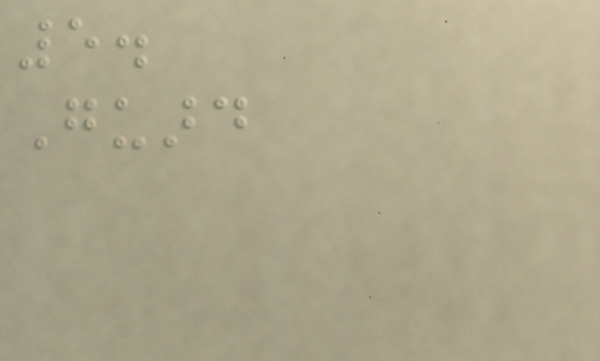5.
Guard
